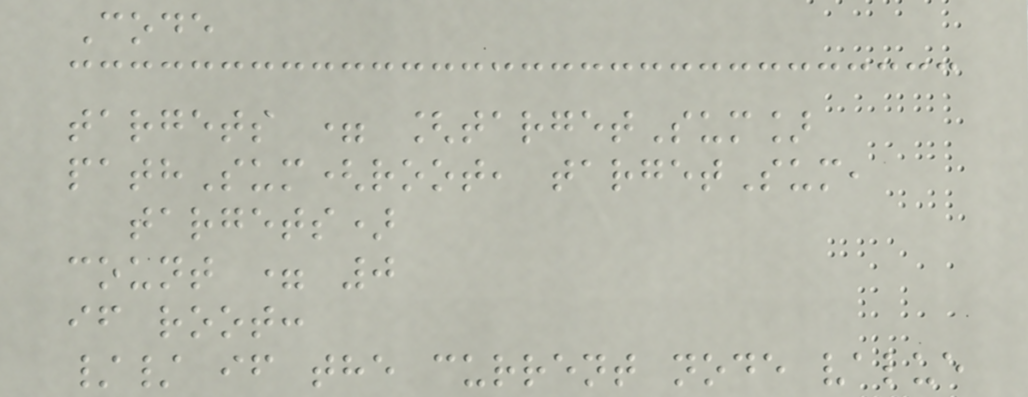Code
targets = [targetSum]
pathSum(root, targetSum,
targets)
count = 0
if root:
// if the current node value
